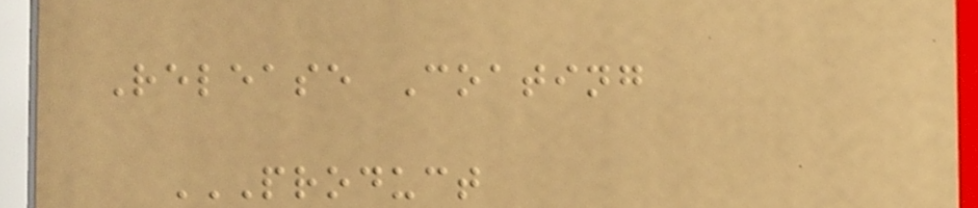Release Coating
PRODUCT
